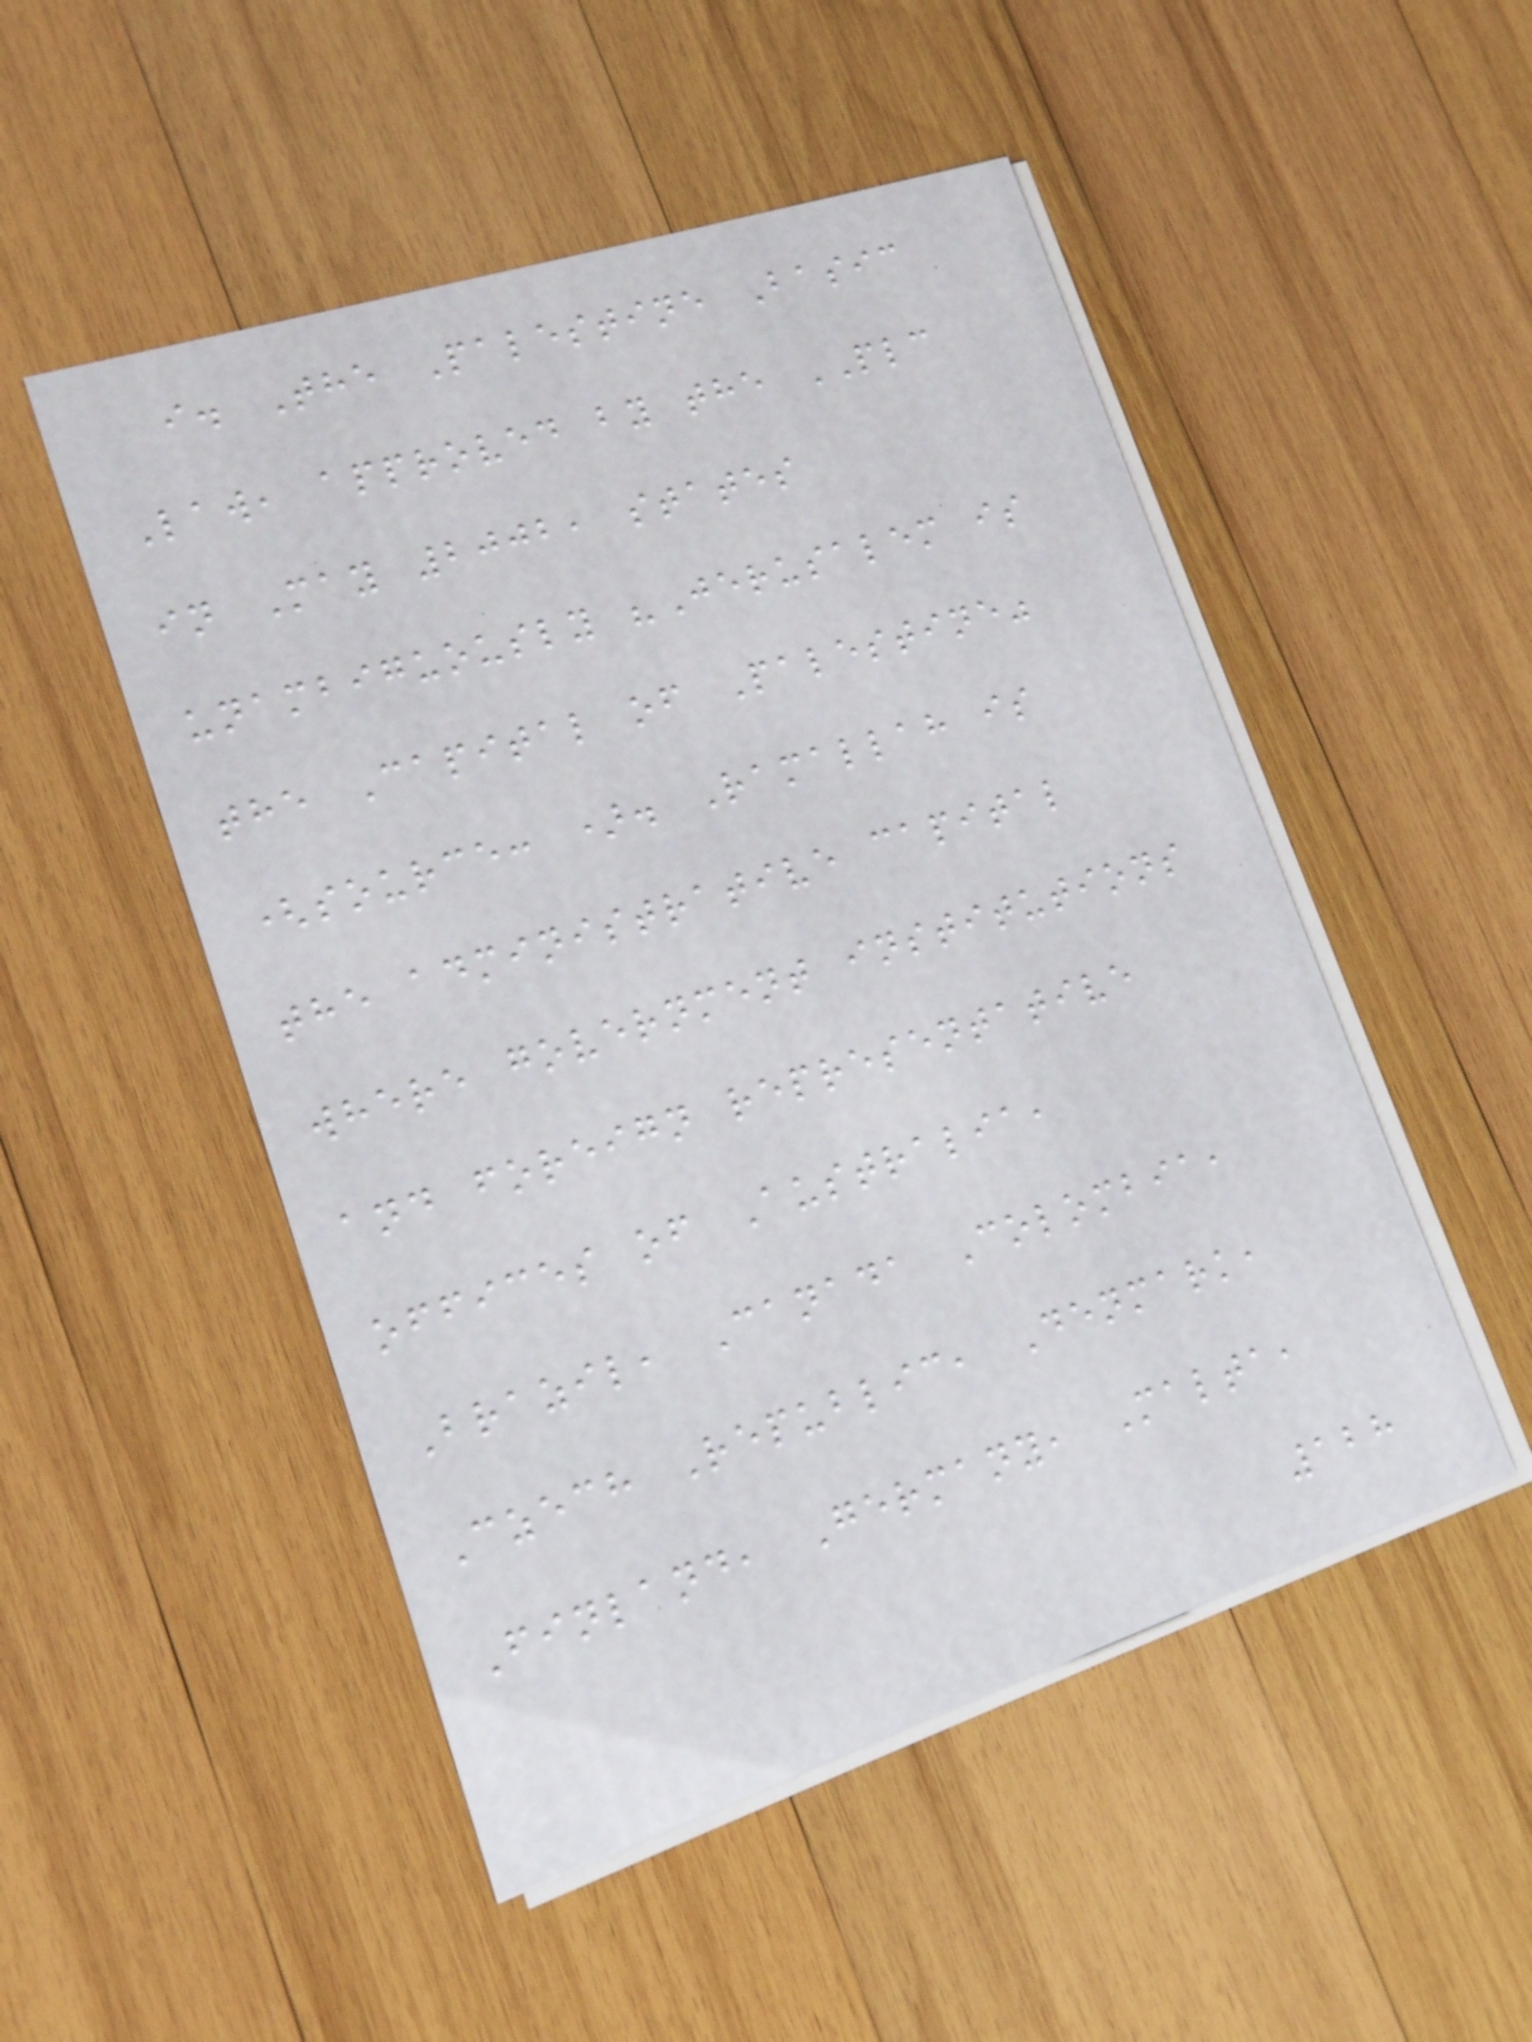i. The Palestine Basic
Law, approved by the PLC
in May 2002, states
unambiguously "Jerusalem is
the Capital of Palestine"
(source: ). Ramallah is
the administrative capital
where government institutions
and foreign representative
offices of Australia,
Brazil, Canada Colombia,
Czech Republic, Denmark,
Finland, Germany, Malta,
128
